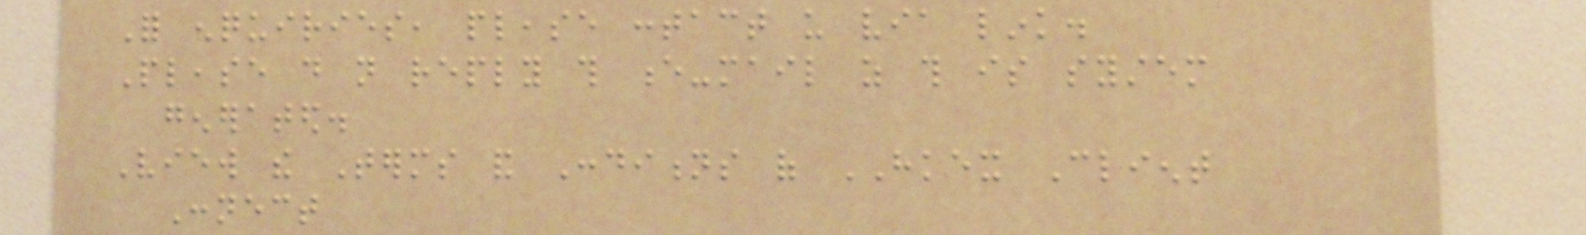For enquiries, please contact us via link.
Please do not reply this e-mail as this is system
generated.
View the Terms and Conditions of HKEX Client
Connect
